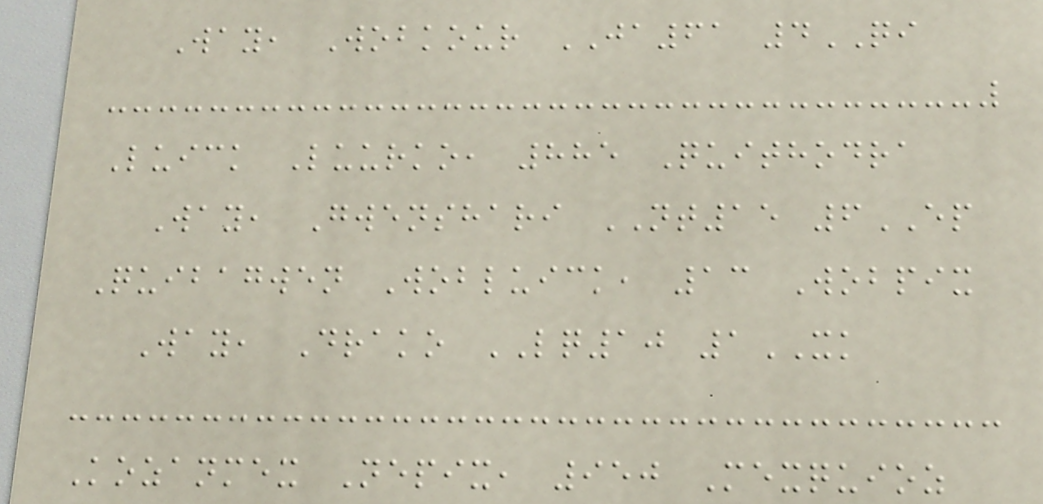Way, Wobkour JA61 4QI
Luick Luurko, 885 Quithodra
Way, Gwenshari NT15 6EP
Quibagwen Wobluick, 13 Wobpix
Way, Drako LQ10 1XK
Kozanmex Nepix, 950 Mexquioz
